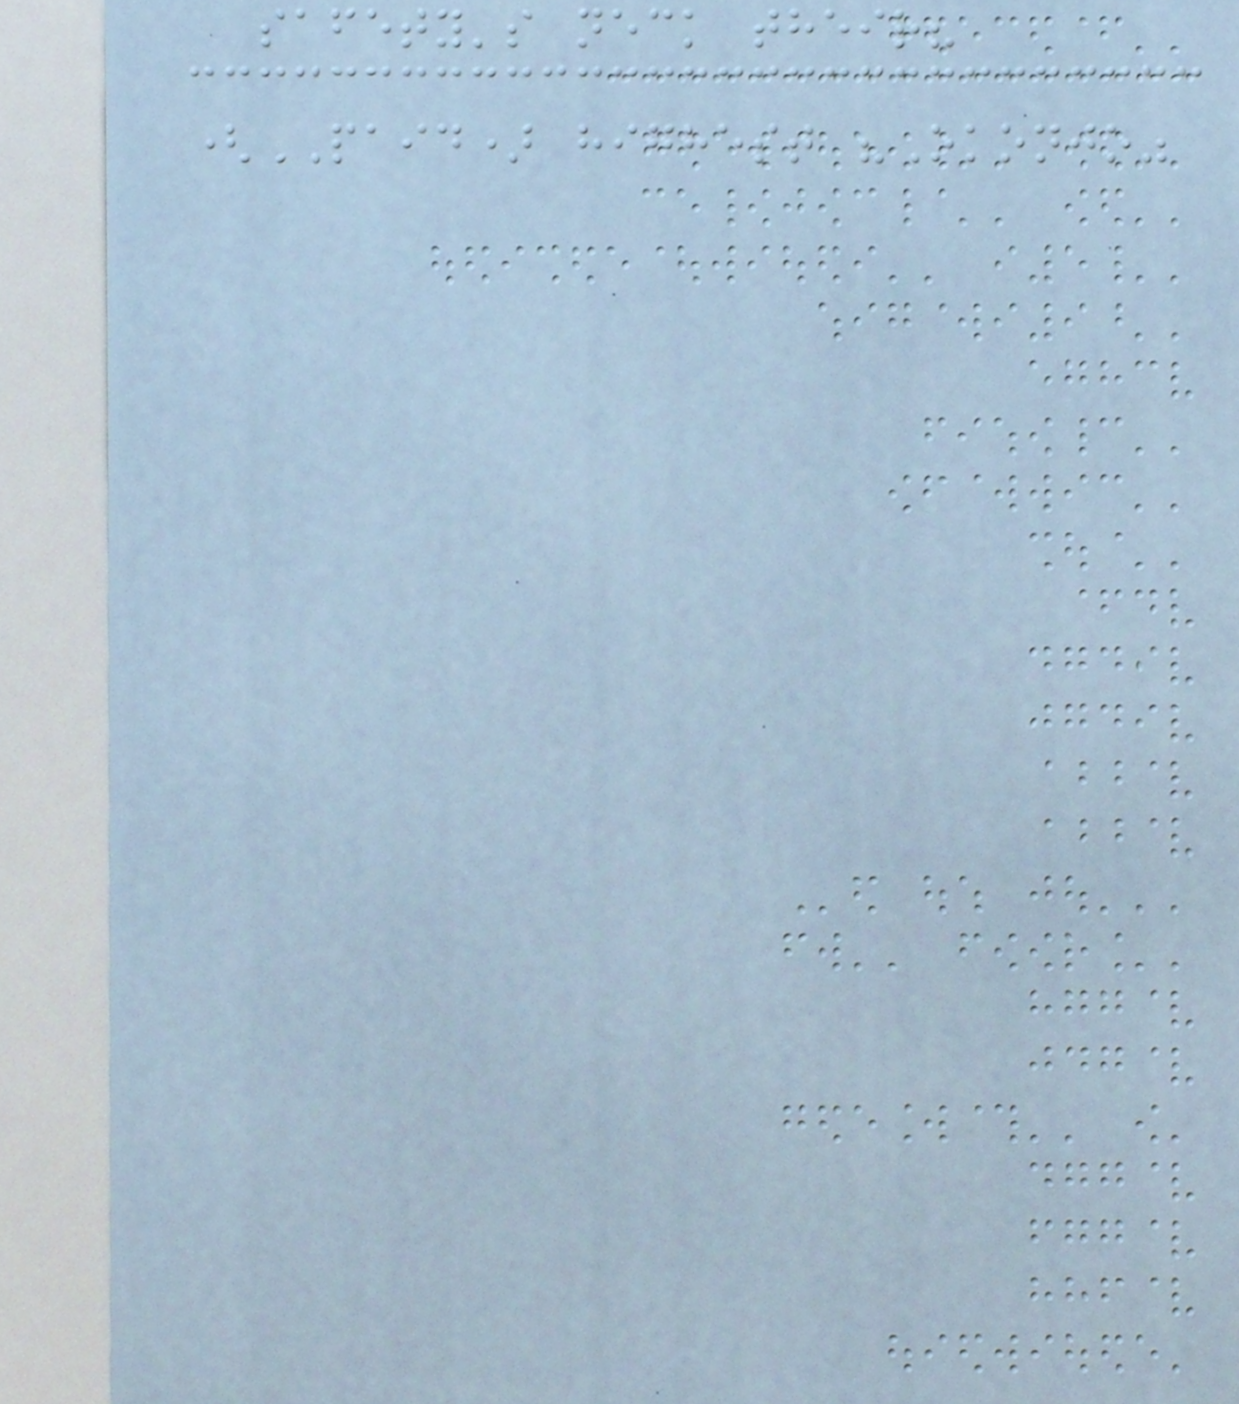safety's neck their?
(PAID) highest "Okonjo"
